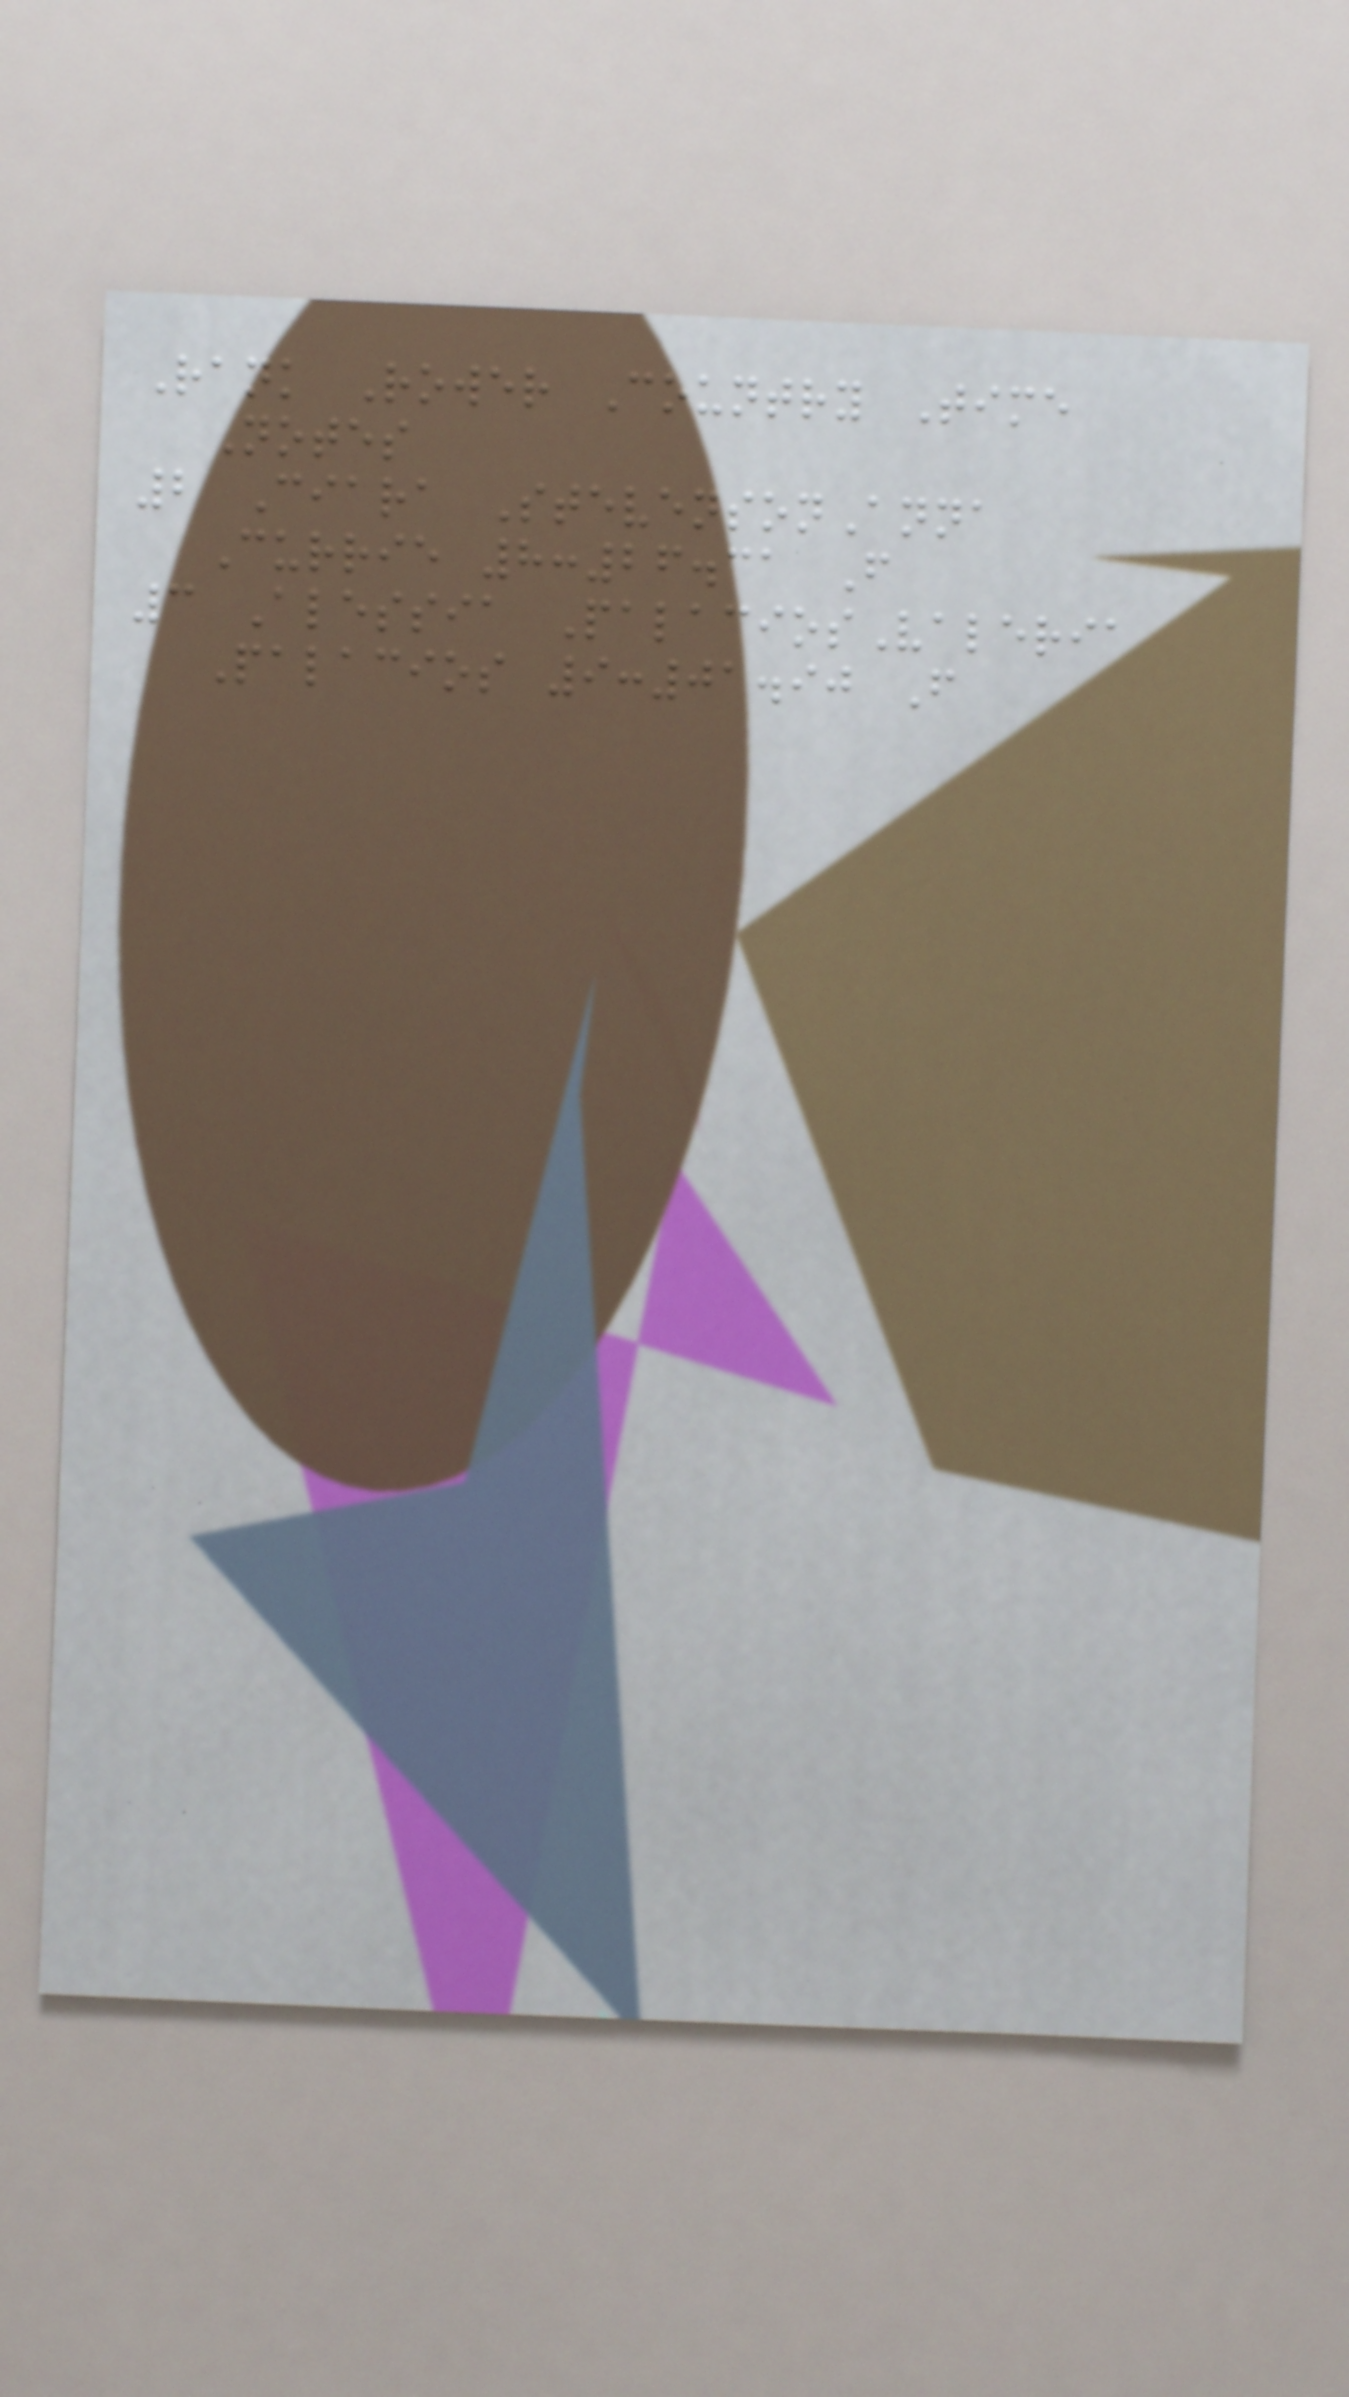Rank Rower Country Time
Notes
2 Ciara StevensonAnna
Currie 8:26.31 F
3 Alessia PalaciosValeria
Palacios 9:01.90 F
